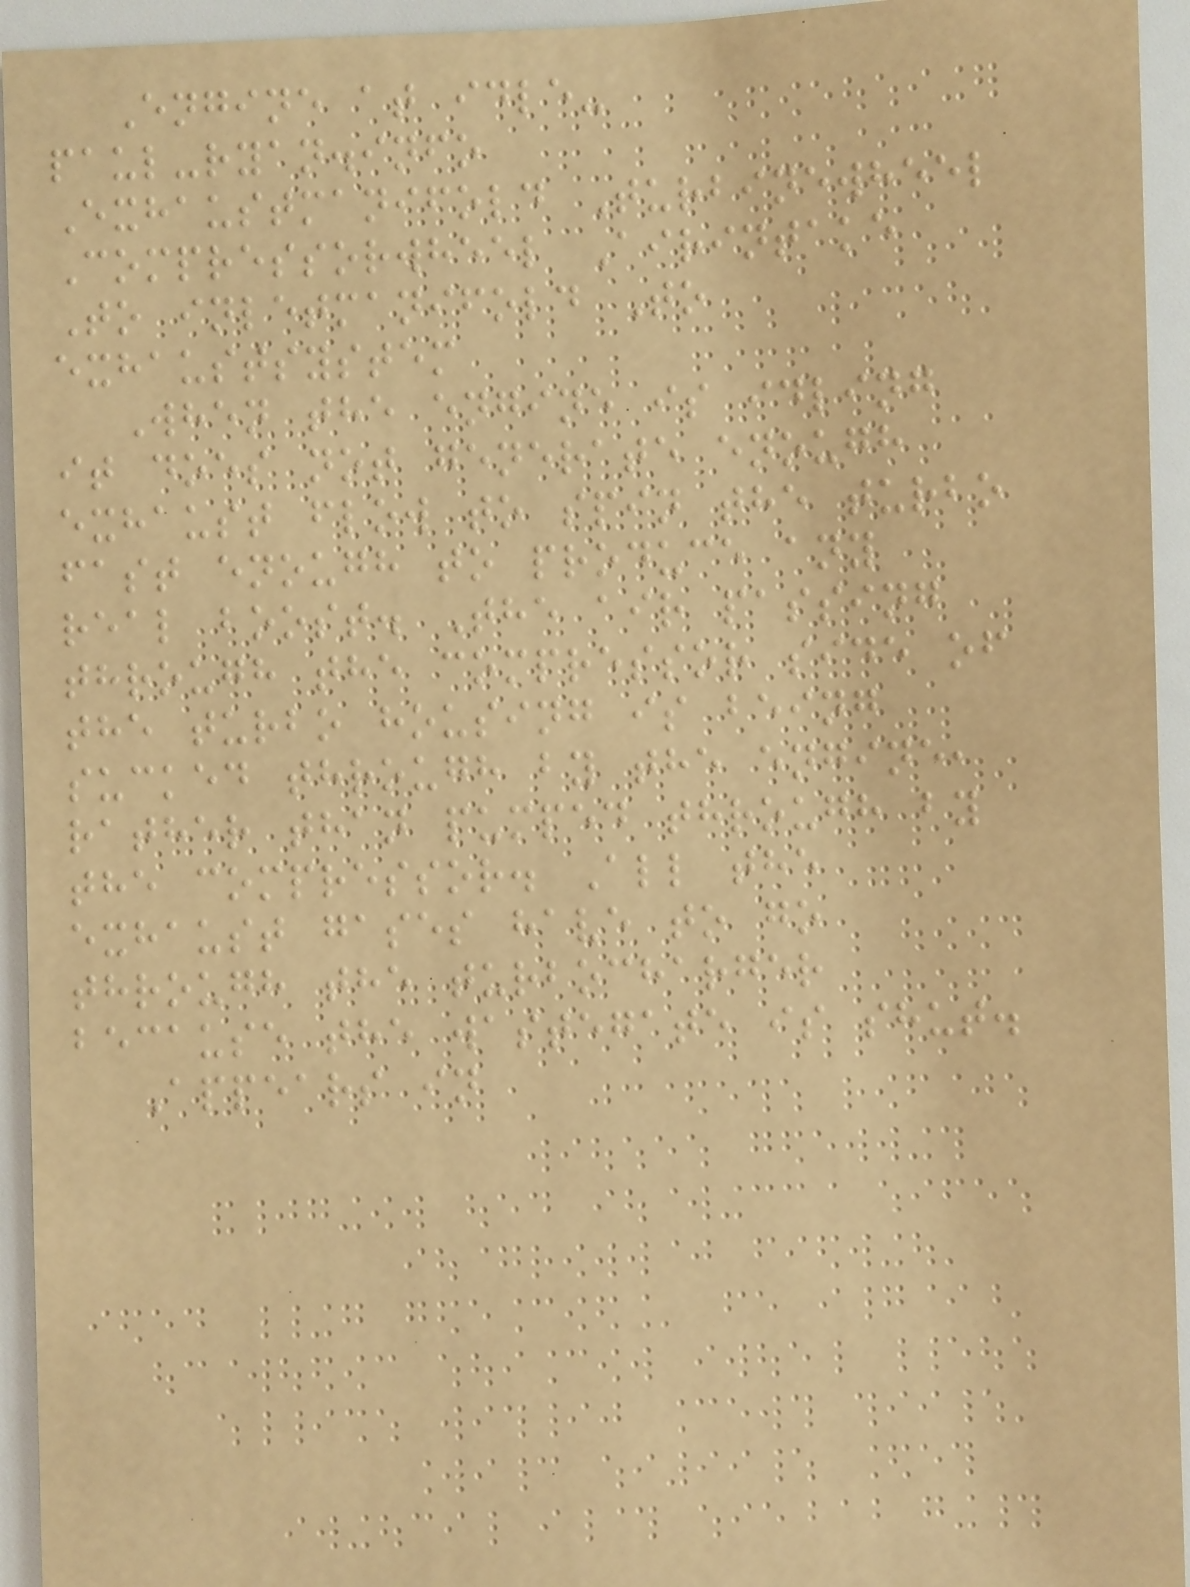Engine at idle-
paul-ryan.info
Exhaustmanifold Turbinewheel
Compressorwheel Airintake
To inletmanifold To
exhaustsystem
When the engine is idling
it does not generate enough
exhaust flow to spin the turbo
fast enough to produce any
real boost. The air passing
through the compressor side of
the turbo housing is being
sucked through by the engine,
rather than pumped through by
the compressor. All the
exhaust gases have to go
through the turbocharger
because the wastegate is shut.
Appears in
